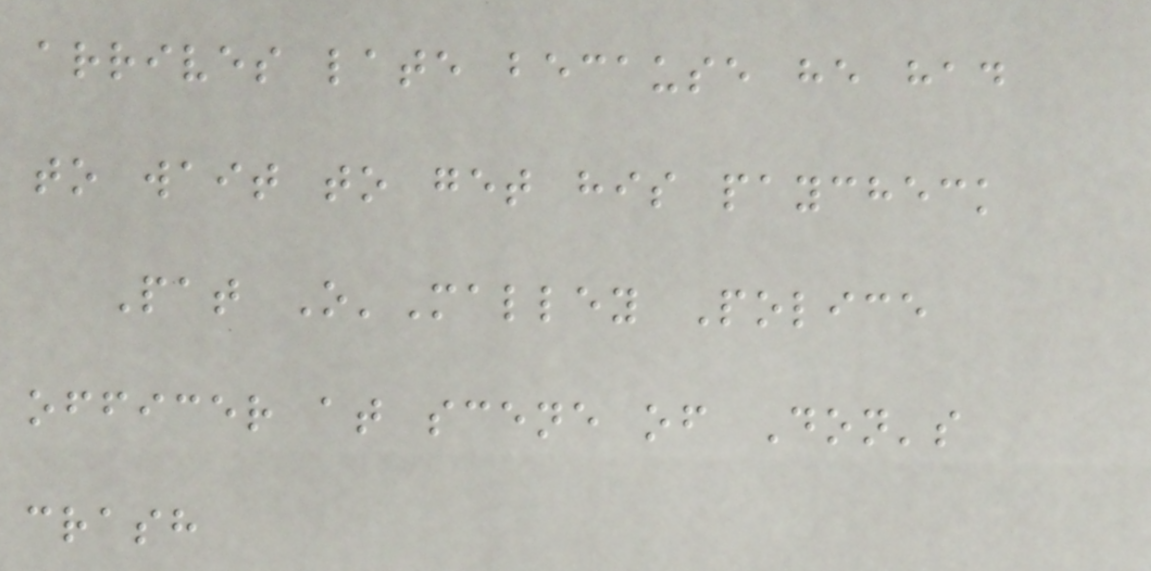arrives late because he had
to wait to get his paycheck
Pat O'Malley Police
officer at scene of Don's
crash
